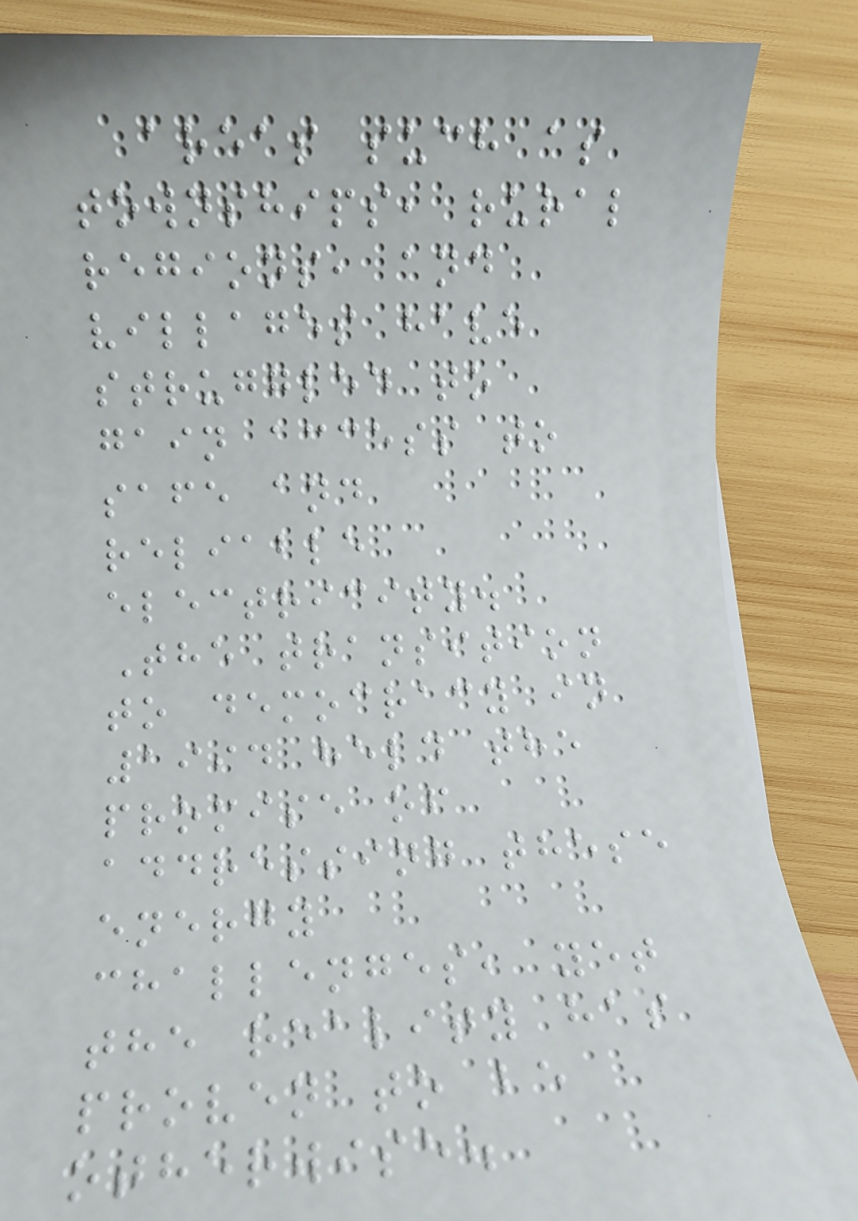areas such as
townships, rural
regions, and
villages have
struggled to
gain access to
safe and
reliable
electricity.
The transition
to democracy in
1994 held the
promise of
addressing these
energy
challenges, yet
the reality has
proven to be
otherwise.
